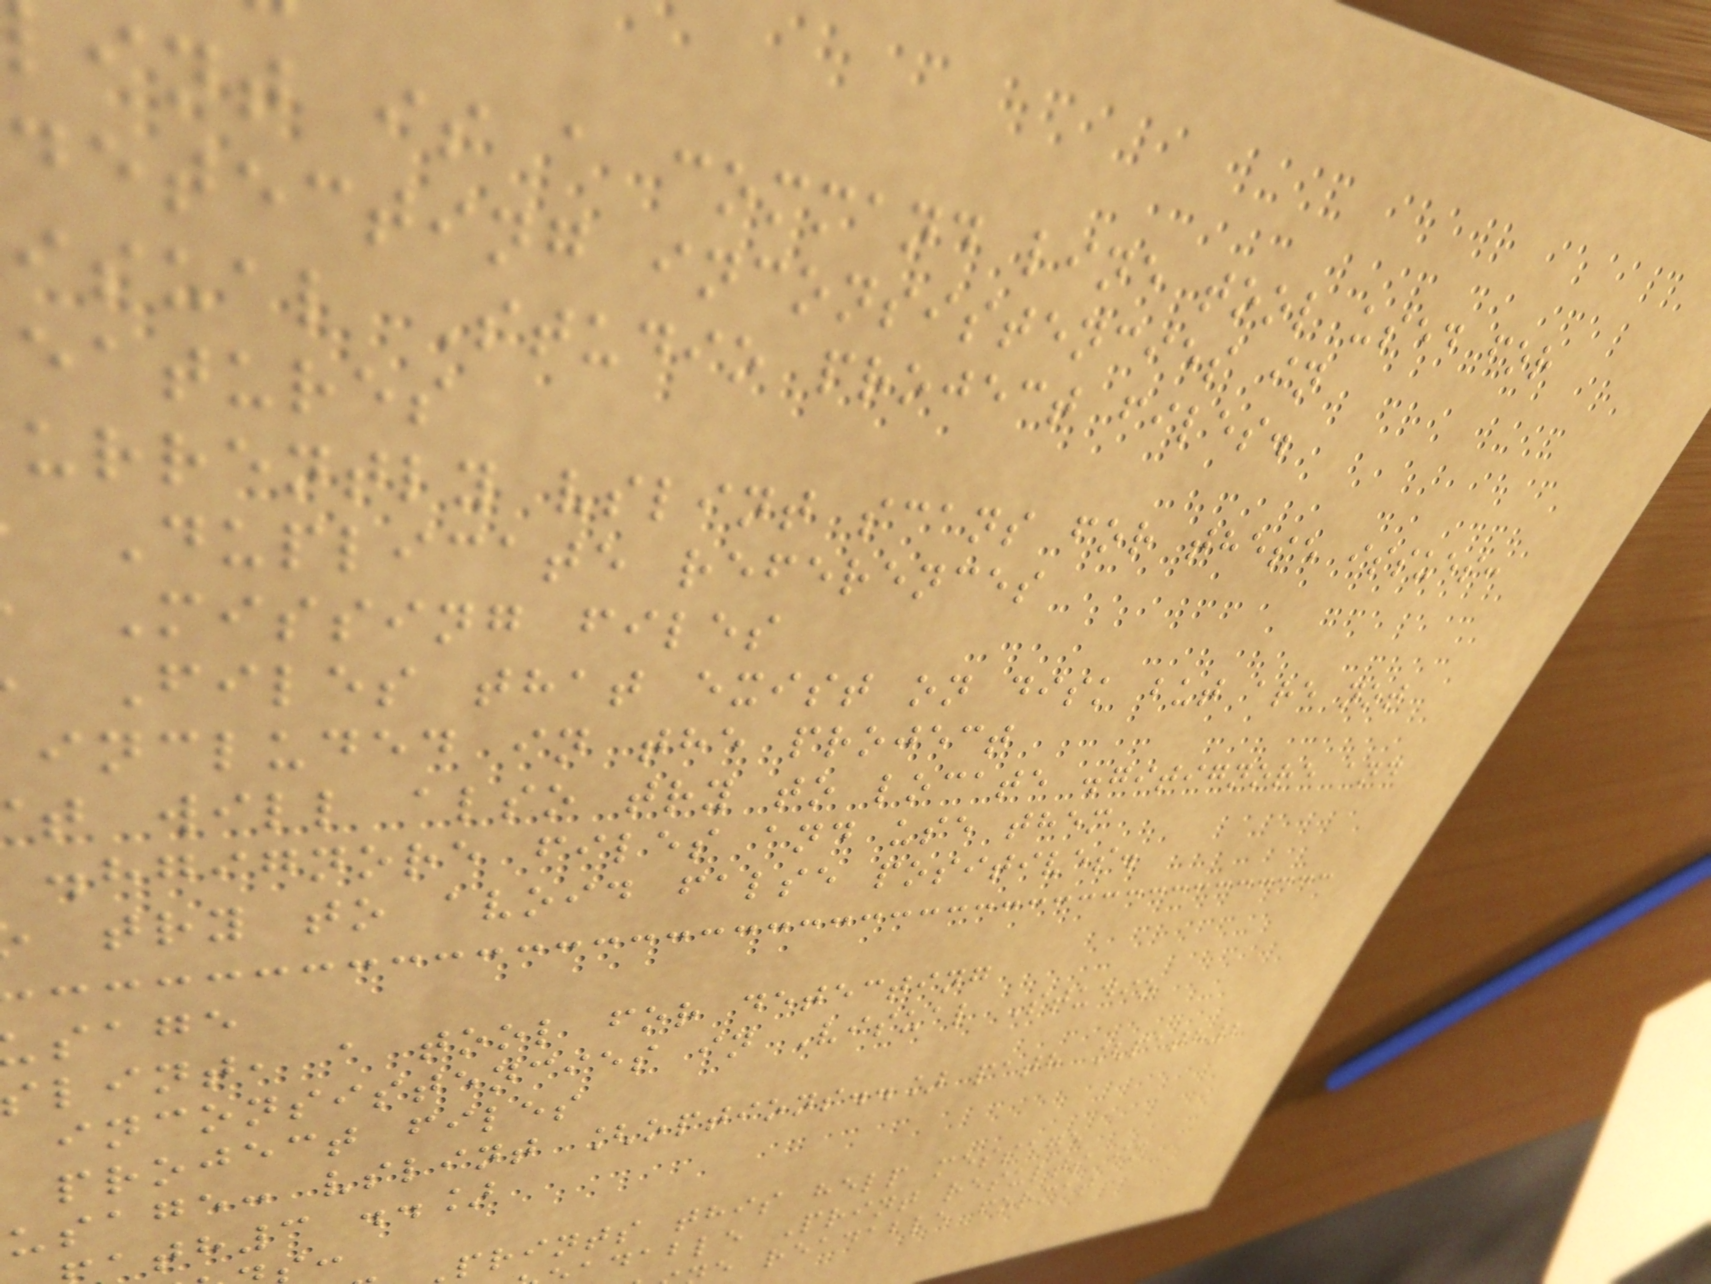int is a command line tool used for
detecting inconsistencies in
isual Studio project files.
eatures
urrently vslint scans for these issues:
Duplicate references
Missing files
Files that exist on disk but are not
included in the project
t will also try to locate .gitignore and
.hgignore files and use them
try to avoid false positives.
sage
slint, a tool for detecting
inconsistencies in Visual Studio
project files
usage: vslint [options..] path [path2
th3 ..]
prints this help message
dable Print results in
e readable format
